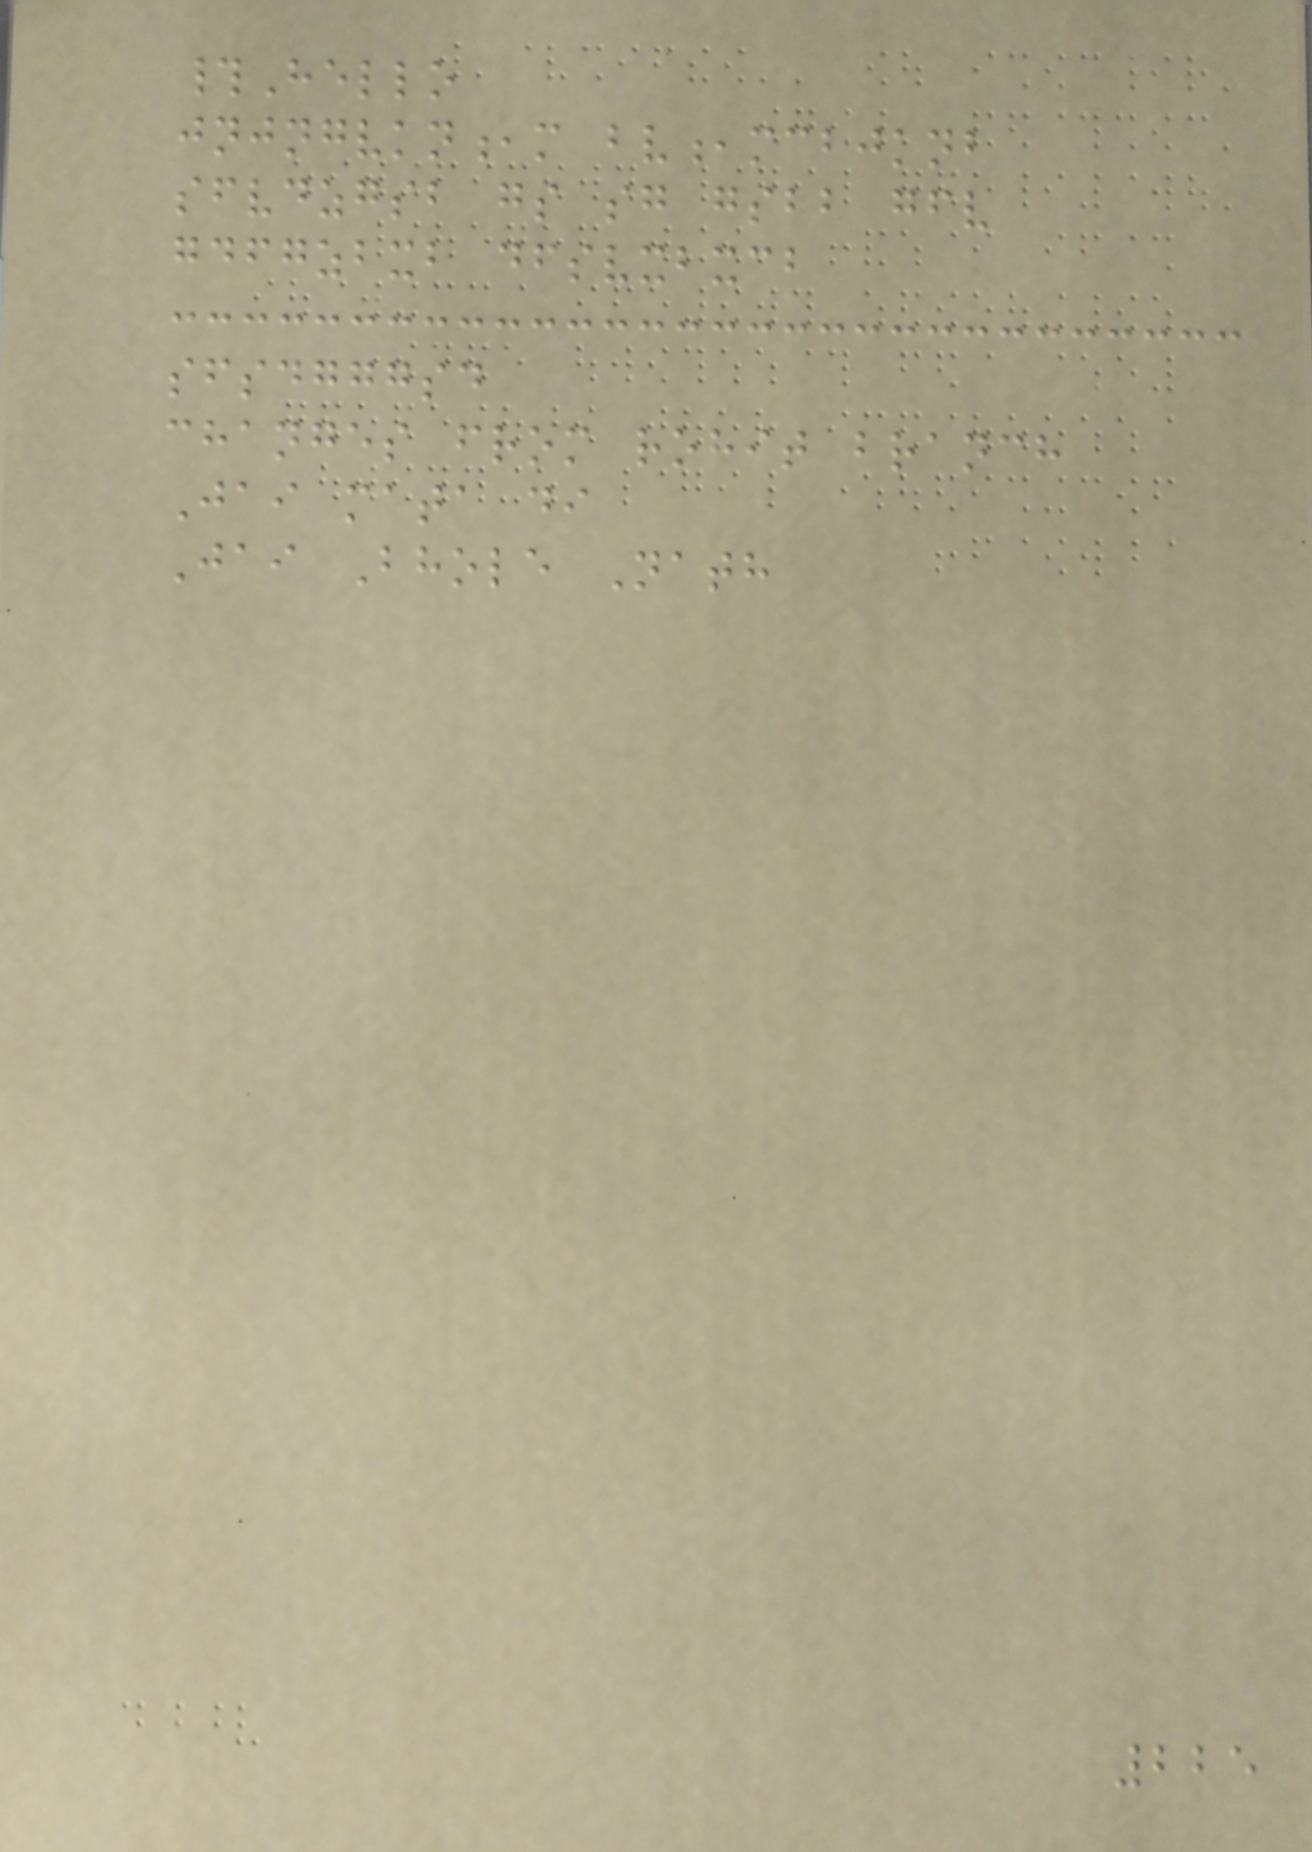#Hello
jnjngvkn,m bv,mcbjknb
sfvdzgsb gs sg gsbb gfv
gdfgzbxb dfsvxbxcb
sfsdgggsd
changes from rohit branch
Jai mata di
Jai Bhole Nath
225
